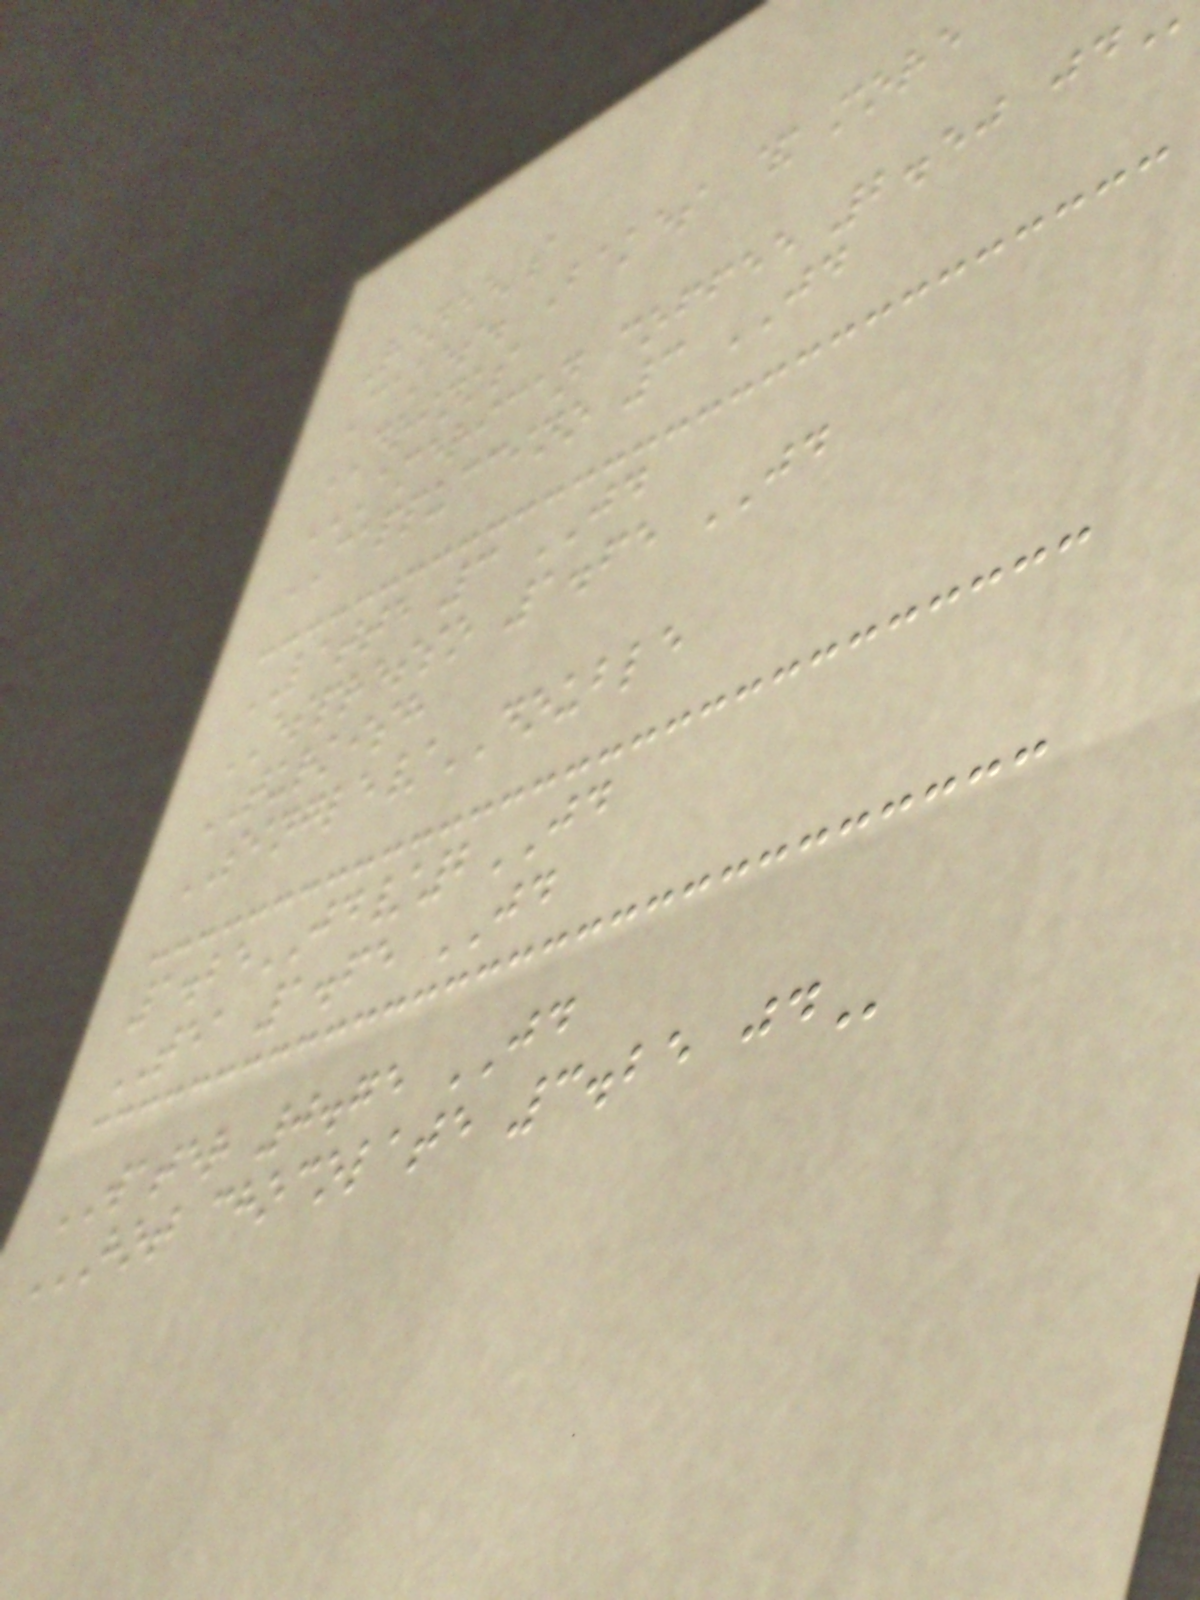Renee's
Cakes. Bakes & more
DRINKS
CAPPUCCINO 3 JD
LATTE 3 JD
ESPRESSO 1.65 JD
TURKISH
SINGLE/DOUBLE
1.25JD/2JD
TEA 1.65 JD
WATER 0.75 JD
HOT CHOCOLATE 3.25 JD
